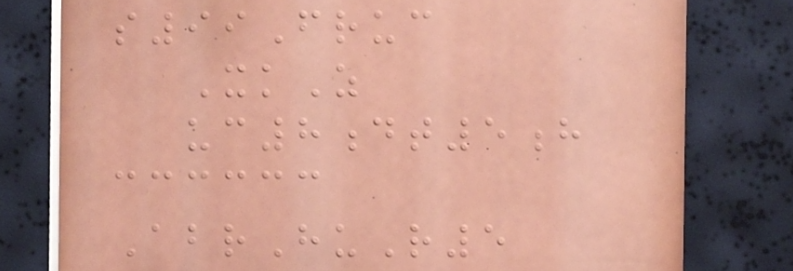s99Fruc
XkZ
uc8dt5h
AbrHuR5
